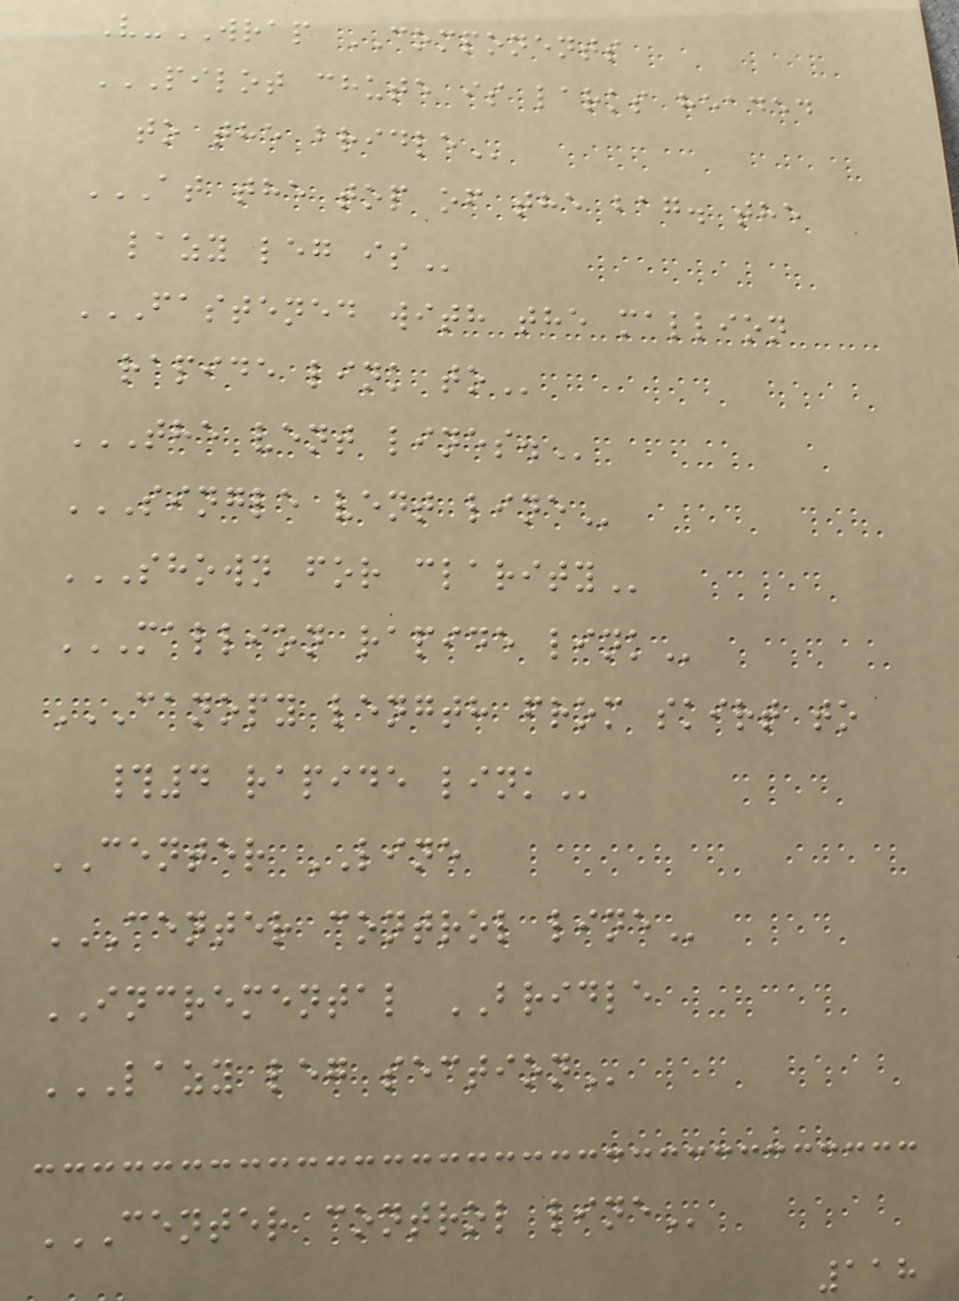V-WRAP COMPONENTS
PILOT CHUTE IS LARKS HEADED
TO THE BRIDLE
AT THE TOP OF THE BAG. THE
LAZY LEG IS
FASTENED WITH THE MALLION
RAPIDE LINK TO
THE VENT LINES.
SINGLE VENT LINE
SHOWN FOR CLARITY
MALLION RAPIDE LINK
CANOPY LENGTH FROM SKIRT TO
#4 RAPIDE LINK
CENTER LINE
CENTER CONTROL LINE
INCREMENTAL BRIDLE
LAZY LEG SECTION
CENTER CONTROL LINE
118
